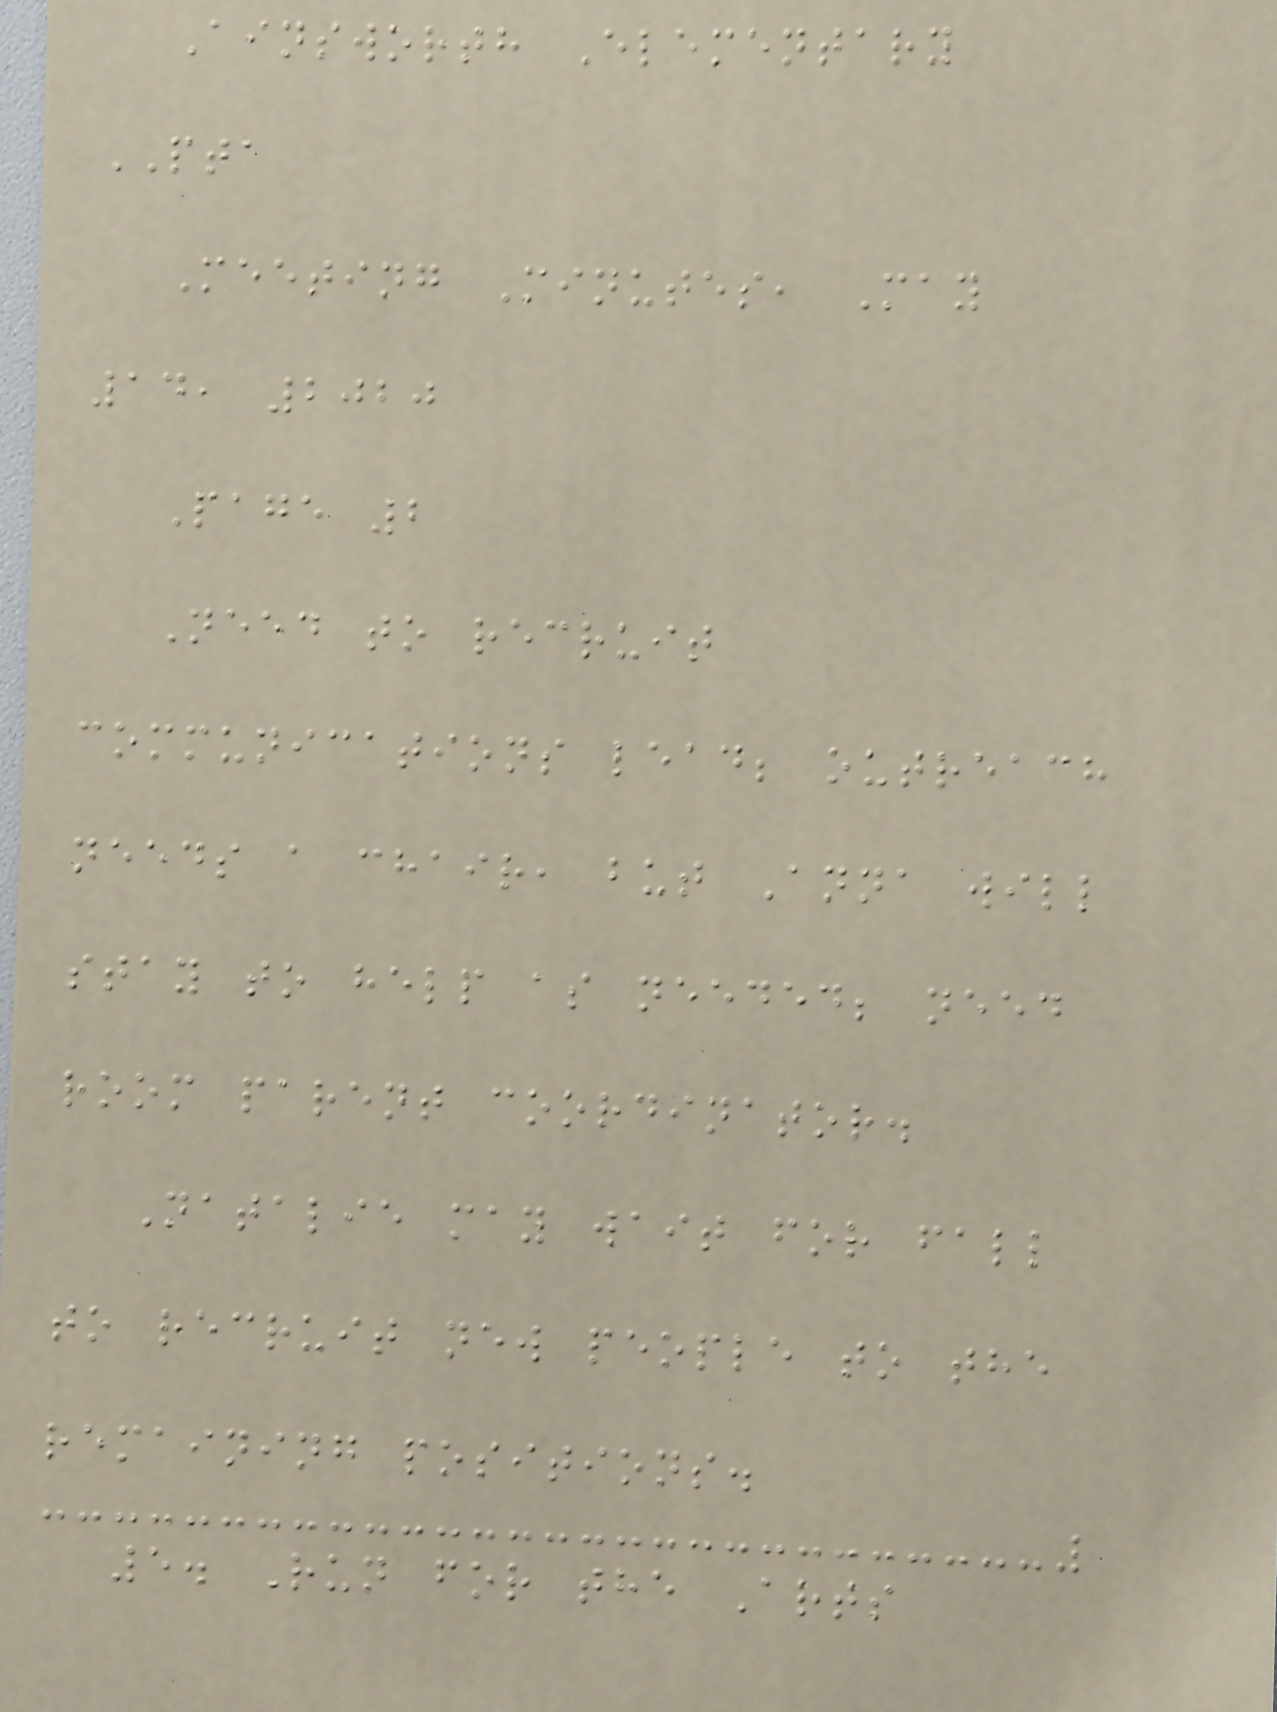Ainsworth Elementary
PTA
Meeting Minutes, May
14, 2020
Page 2
Need to recruit
communications lead; outreach
needs a chair, but Anna will
stay to help as needed; need
room parent coordinator.
Natalie may wait for fall
to recruit new people to the
remaining positions.
5. Run for the Arts
